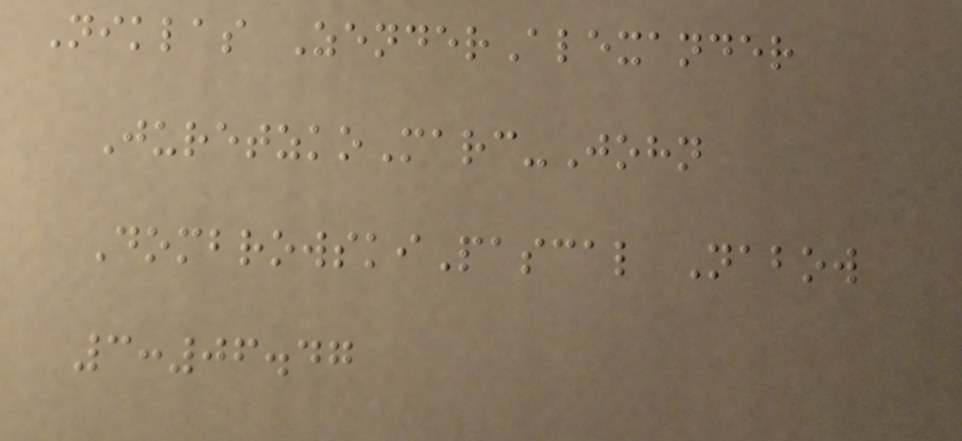Niklas ZenderAlexander
JuretzkoMarc-John
DombrowskiPascal Nabow
3:06.47
